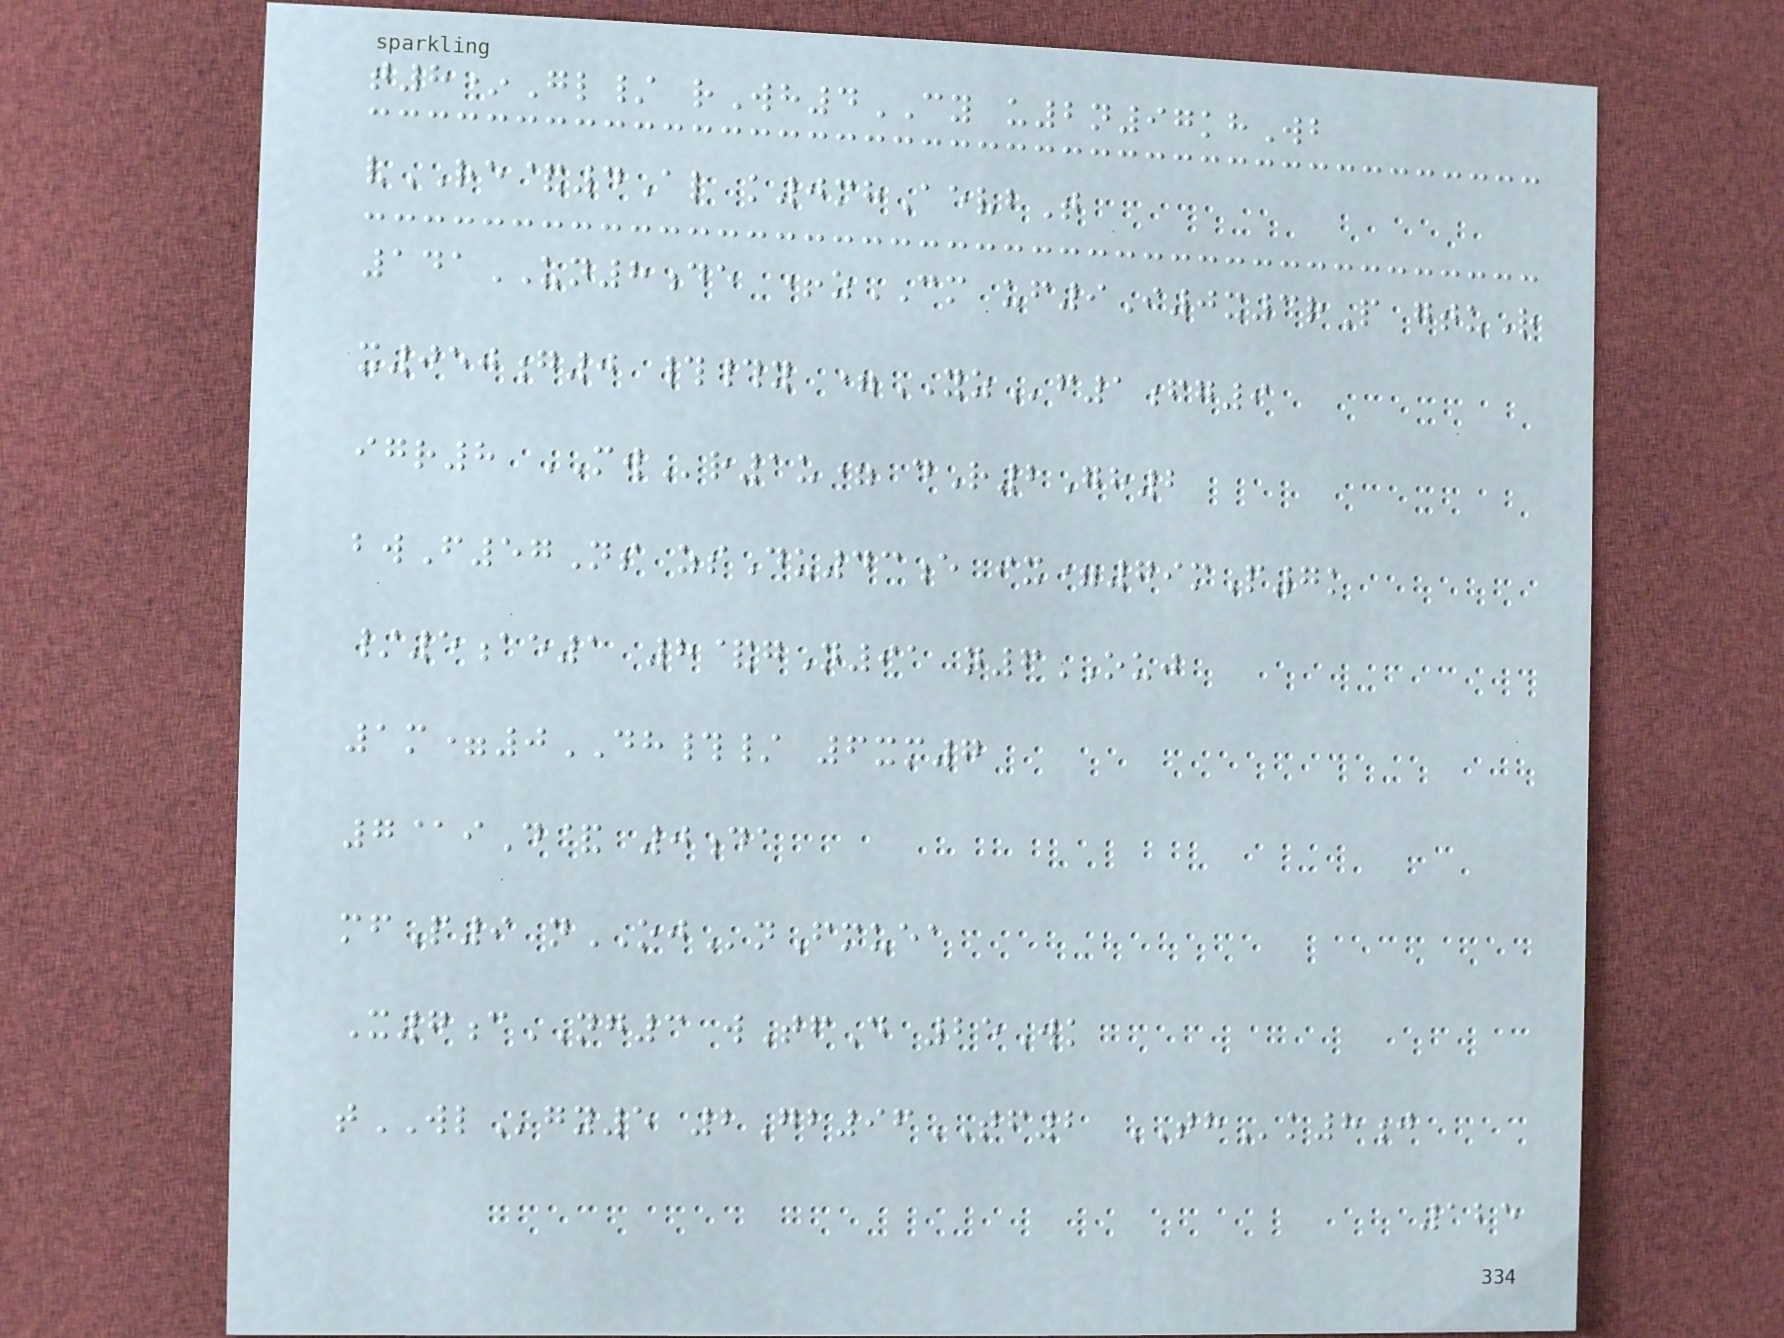t8*Gl/ rWh4CY u2n97khWb
vRE&4Al k0mhAevbT
141UN8de +zCM uf9I0x3rP gtuR
x050g0 ##y =YZf1fg9
igr8 MWr1u= dR2Gh2
bwF57Ns zsDu43e ix=79mP7k
/5ae1 8&gN91 n6OUJ
1m=0DH#/ 6xm7
7@iD& 0da
mfP9 nOJnFmuea
X7cNG3 wTfD 25Wk
tWLgy5 2Gb96TF2 THk8j
125
